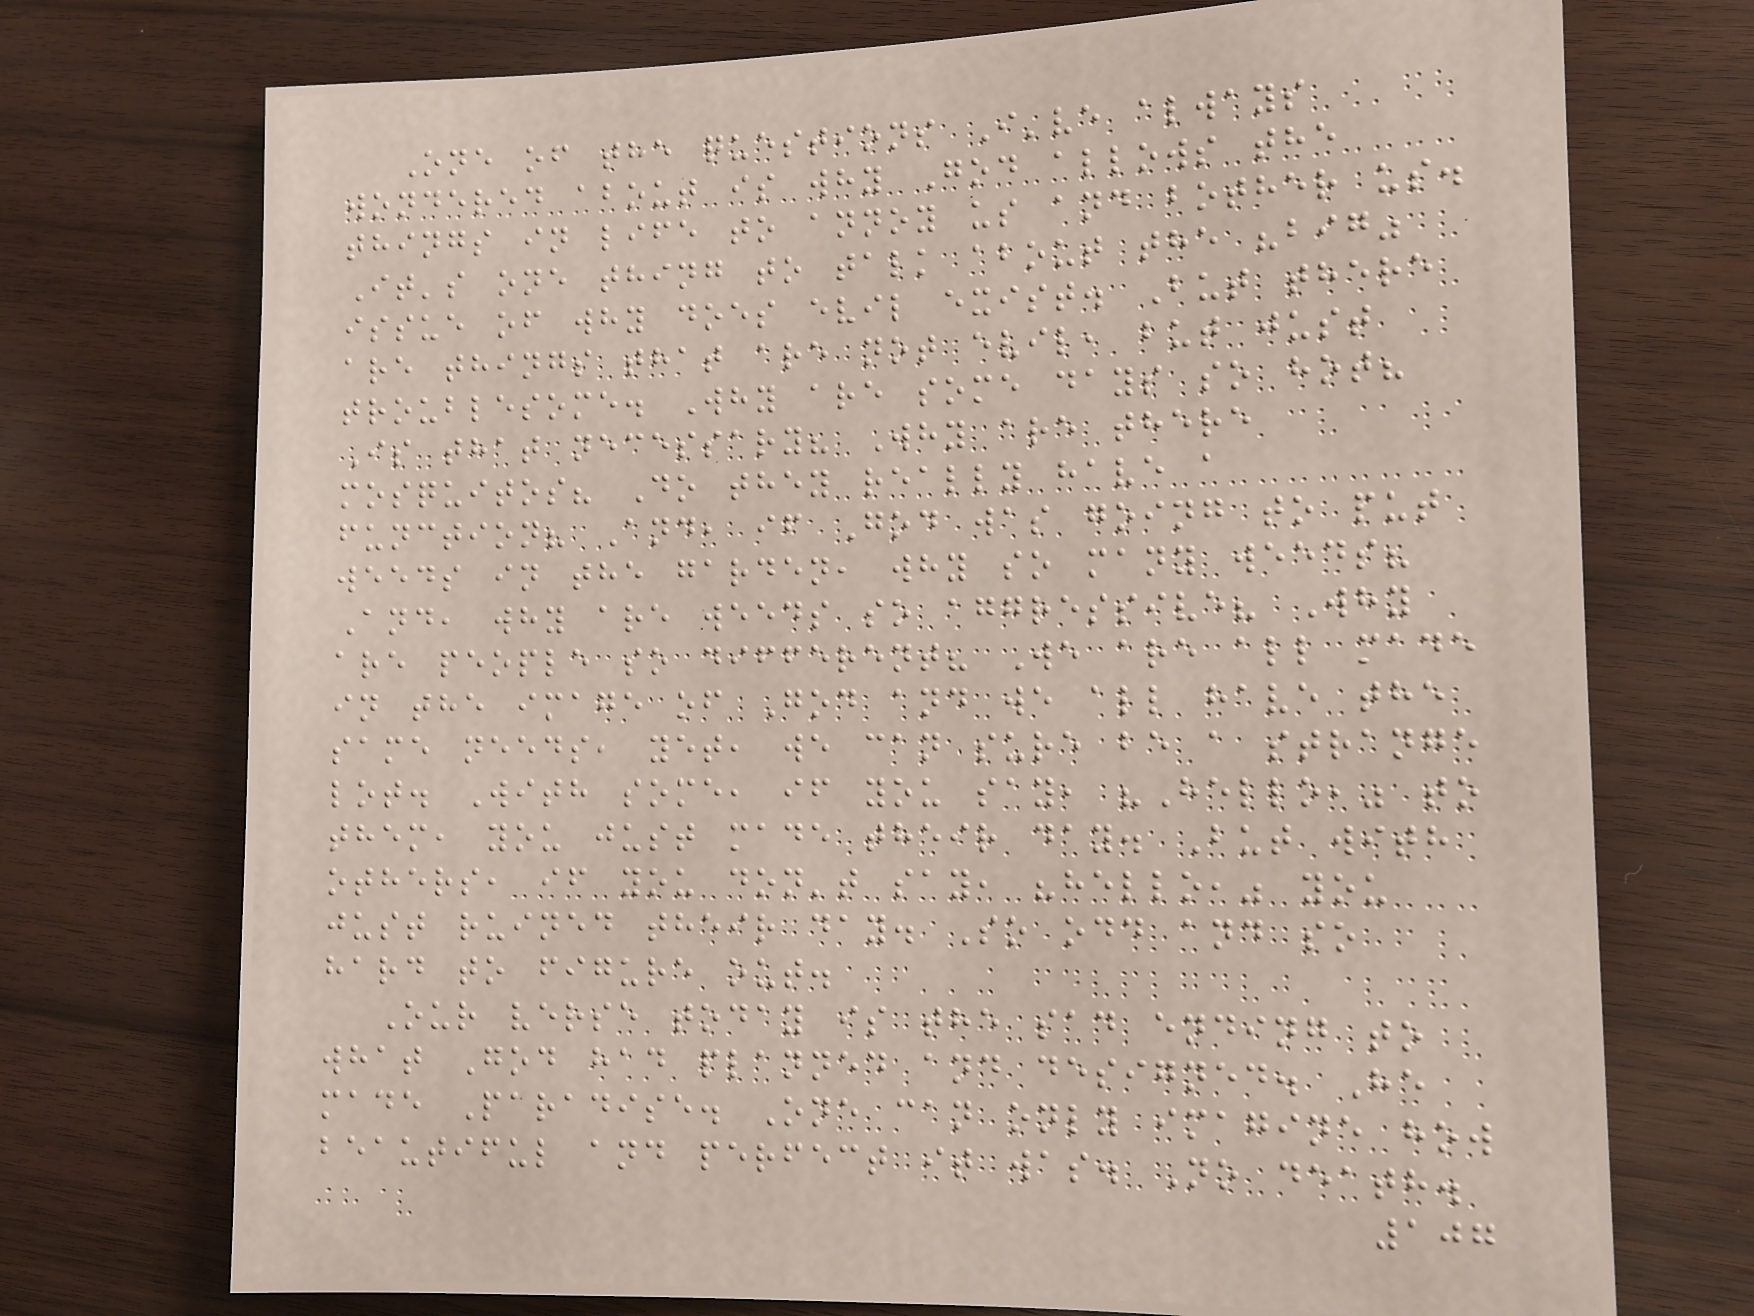One of the questions I've always
wondered about is why God allows the
things in life to annoy us and bother us.
It's one thing to talk about the "big"
issue of why does evil exist. But there
are things that are not evil, but just
troublesome. Why are some days so hot?
Is that necessary? Why are there
mosquitos? Do they really have a
function? And, if God was going to put
weeds in the garden, why so many weeds?
And, why are weeds so aggressive? Why
are people so different? We are all made
in the image of God and we all have the
same needs, yet, we can sure be a strange
lot. With some, if you say, "Hello," to
them, you just made their day. But with
others, if you don't say, "hello," you
just ruined their day. So odd and so
hard to figure out.
Our verse today is the sad ending to
what God had planned and designed. He
made Paradise. One can only imagine how
beautiful and perfect it was. No death.
107
